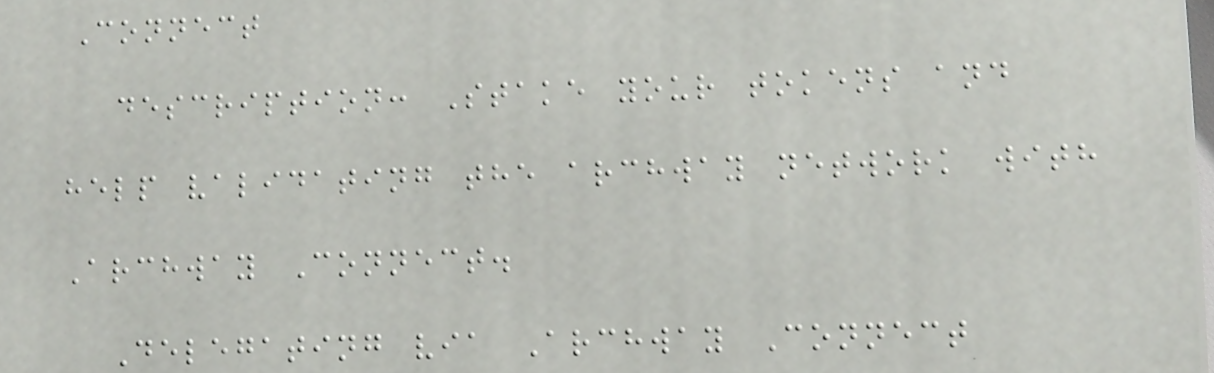Connect
description: Stake your tokens and
help validating the archway network with
Archway Connect.
Delegating via Archway Connect
